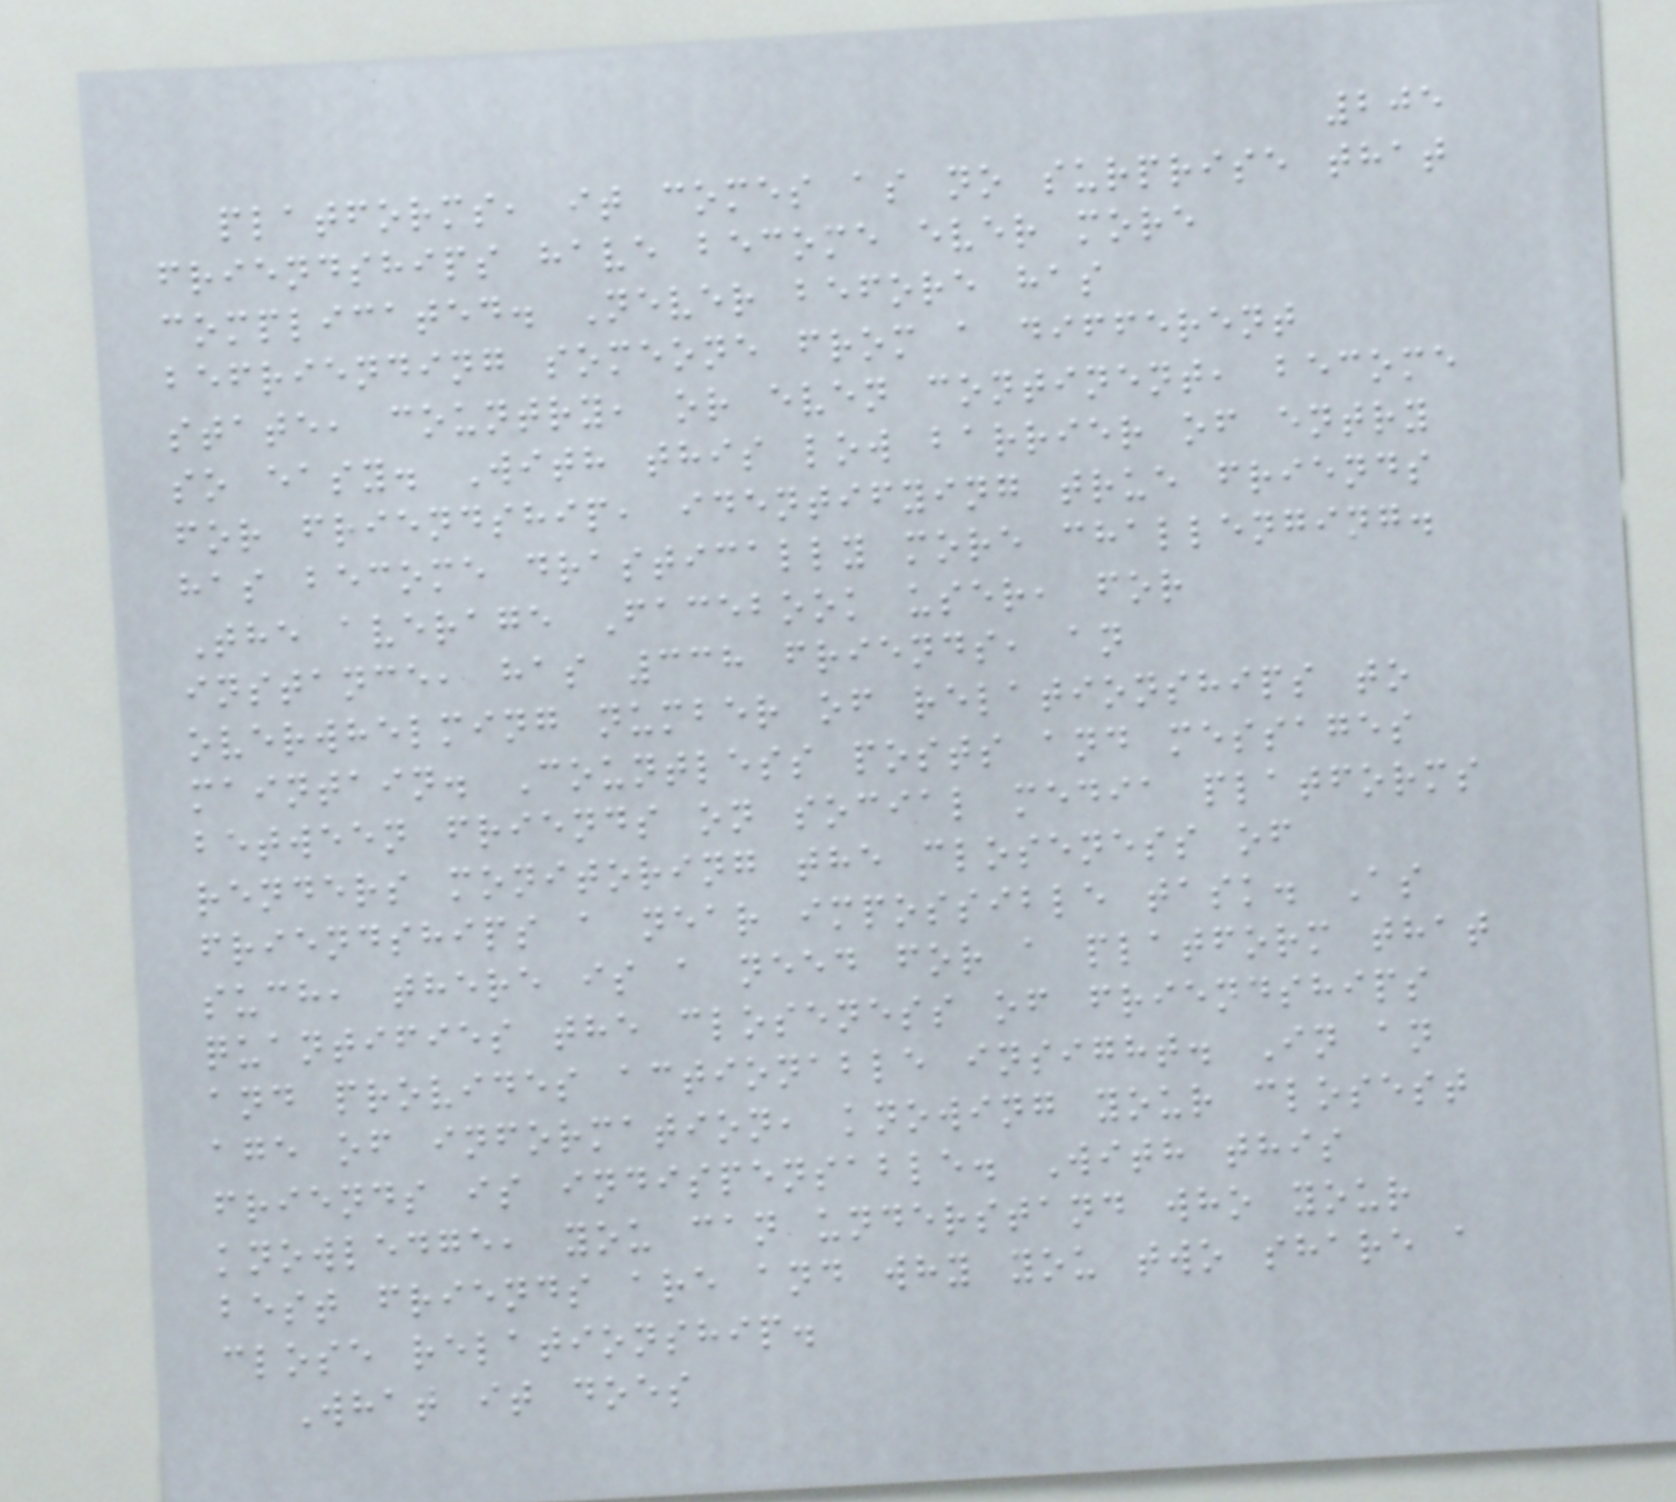205
platforms, it comes as no surprise that
friendships have become ever more
complicated. Never before has
befriending someone from a different
state, country, or even continent, become
so easy. With this low barrier of entry
for friendship, identifying true friends
has become drastically more challenging.
The average Facebook user, for
instance, has 338 friends, an
overwhelming number of relationships to
maintain. Countless posts and messages
between friends on social media platforms
renders monitoring the closeness of
friendships a near impossible task. As
such, there is a need for a platform that
quantifies the closeness of friendships
and provides actionable insight. In an
age of information, knowing your closest
friends is indispensable. With this
knowledge, you can understand who your
best friends are and why you two share a
close relationship.
What it does
